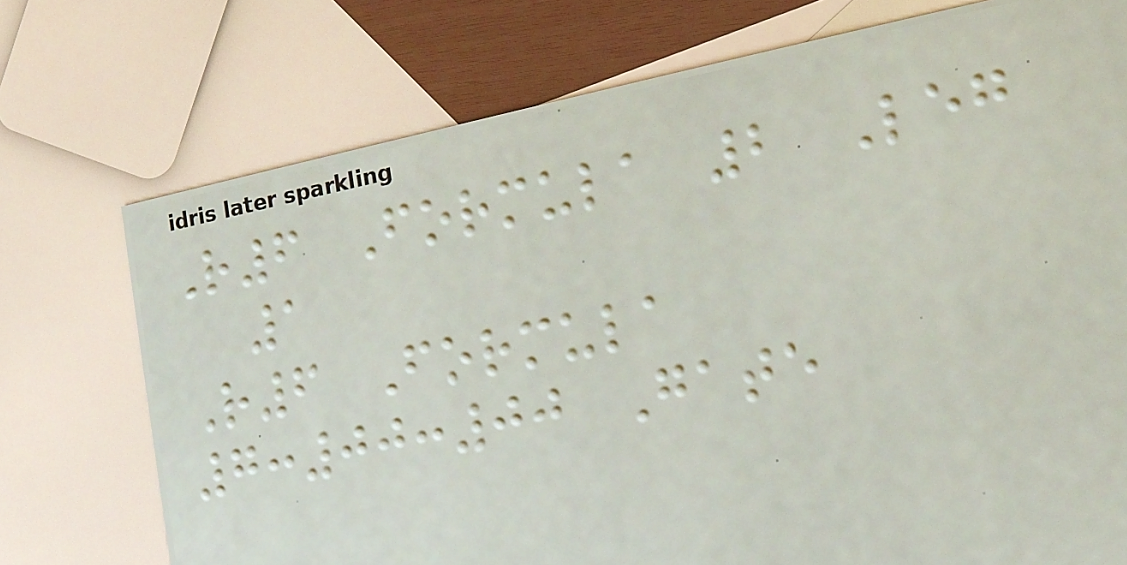R6 Formula 2 Leg
1
R6 Formula
7:00:00 Gate
